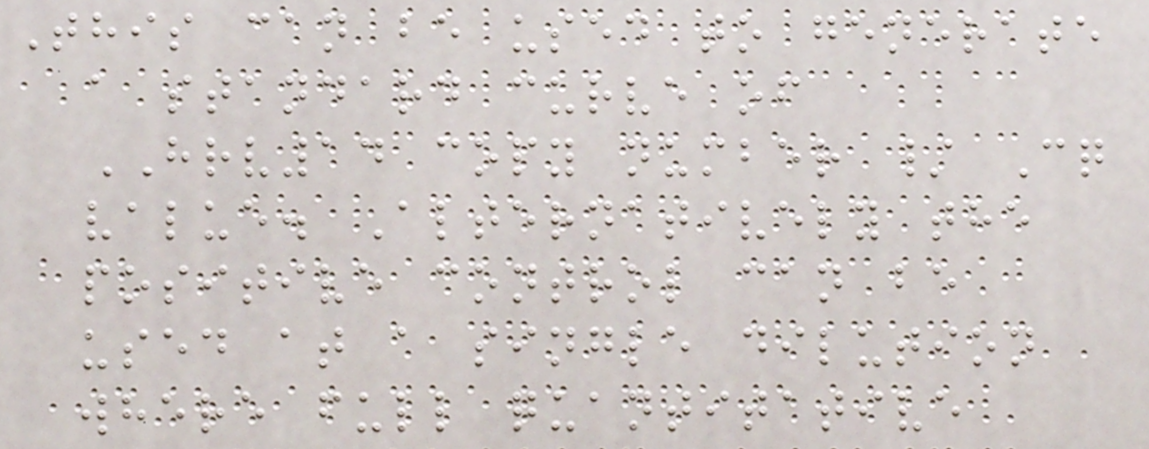This can be used to generate
a standard curve of
HRV14 copy number / Cq
value. Alternatively the
positive control can be
used at a single dilution
where full quantitative
